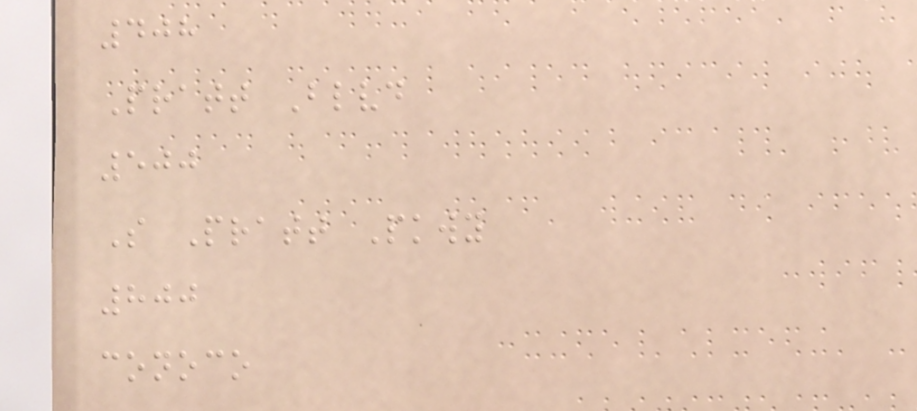408
Pratt Blvd
500
S Pratt Pkwy
800
conoco
